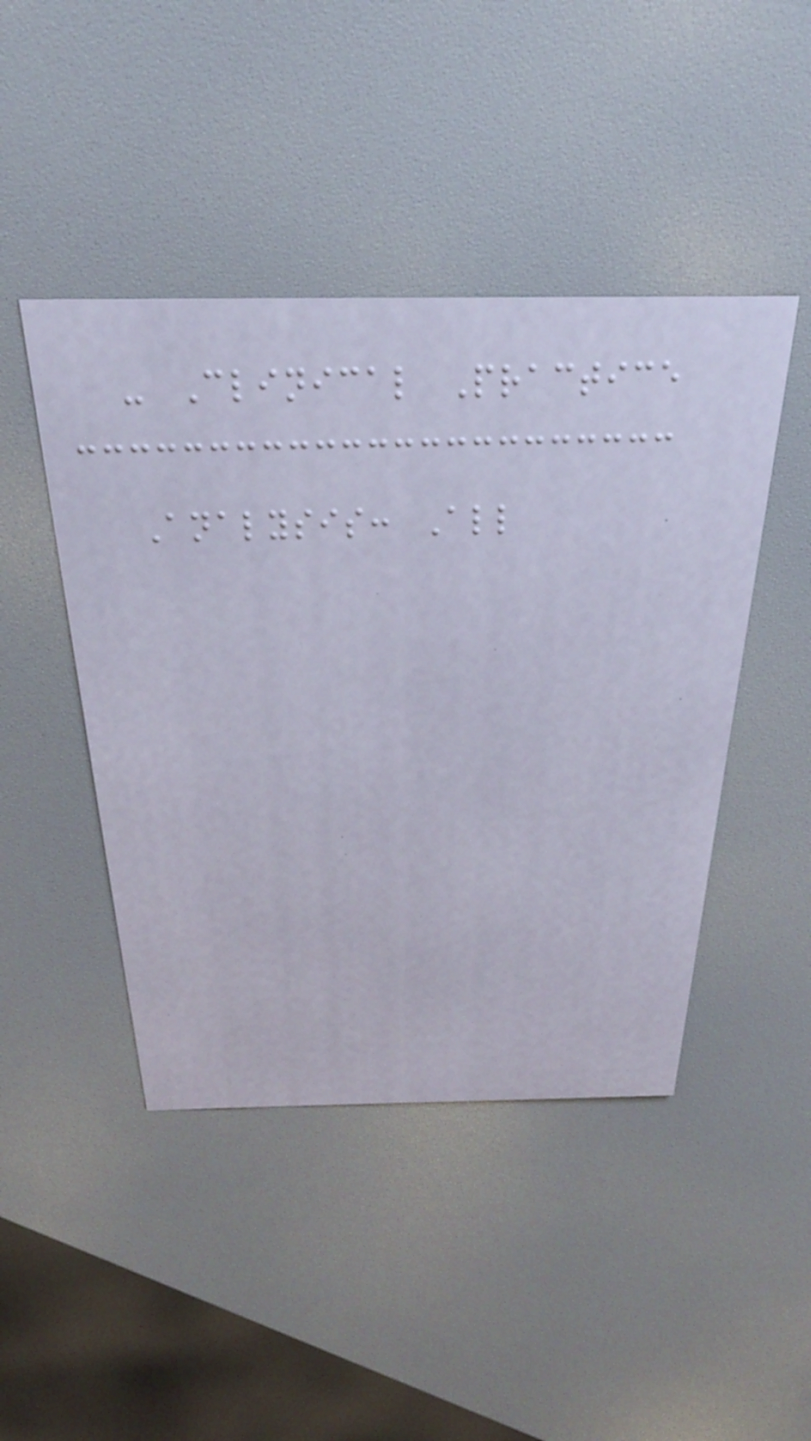- Clinical Practice
Analysis: All
